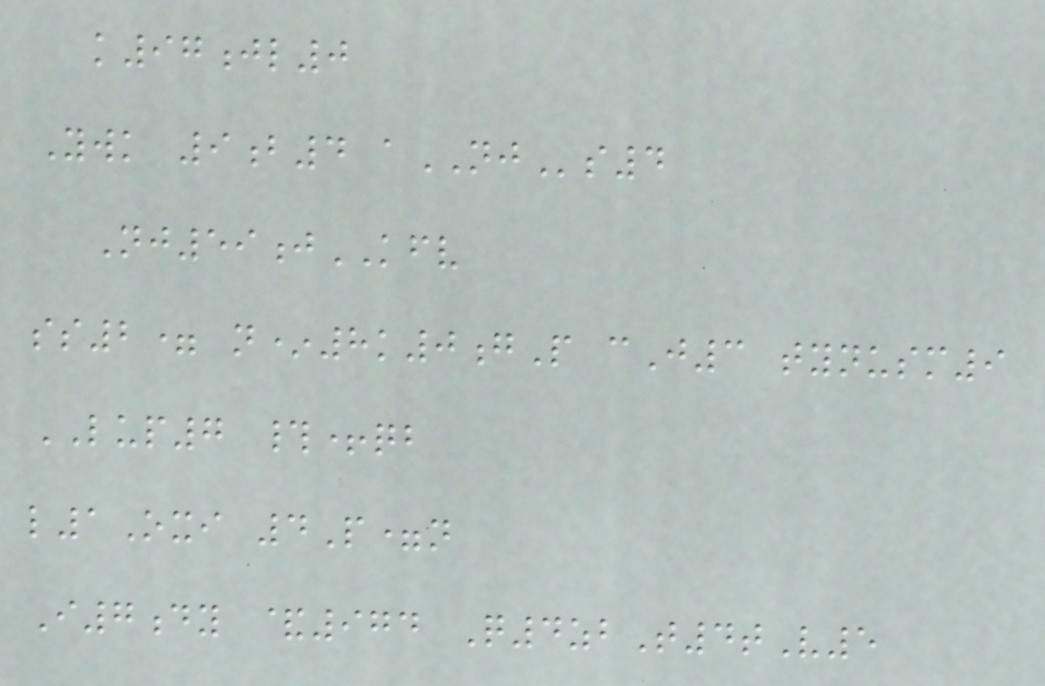k97jl0
Ywk 9b4 aNJs4
Nj59jKFV
ss2= n*8k0gP cJ3 tynusm9
LUP7 #+qb
l1Oxi 4P=n
I7dy &974 Q4zbT4tV5
